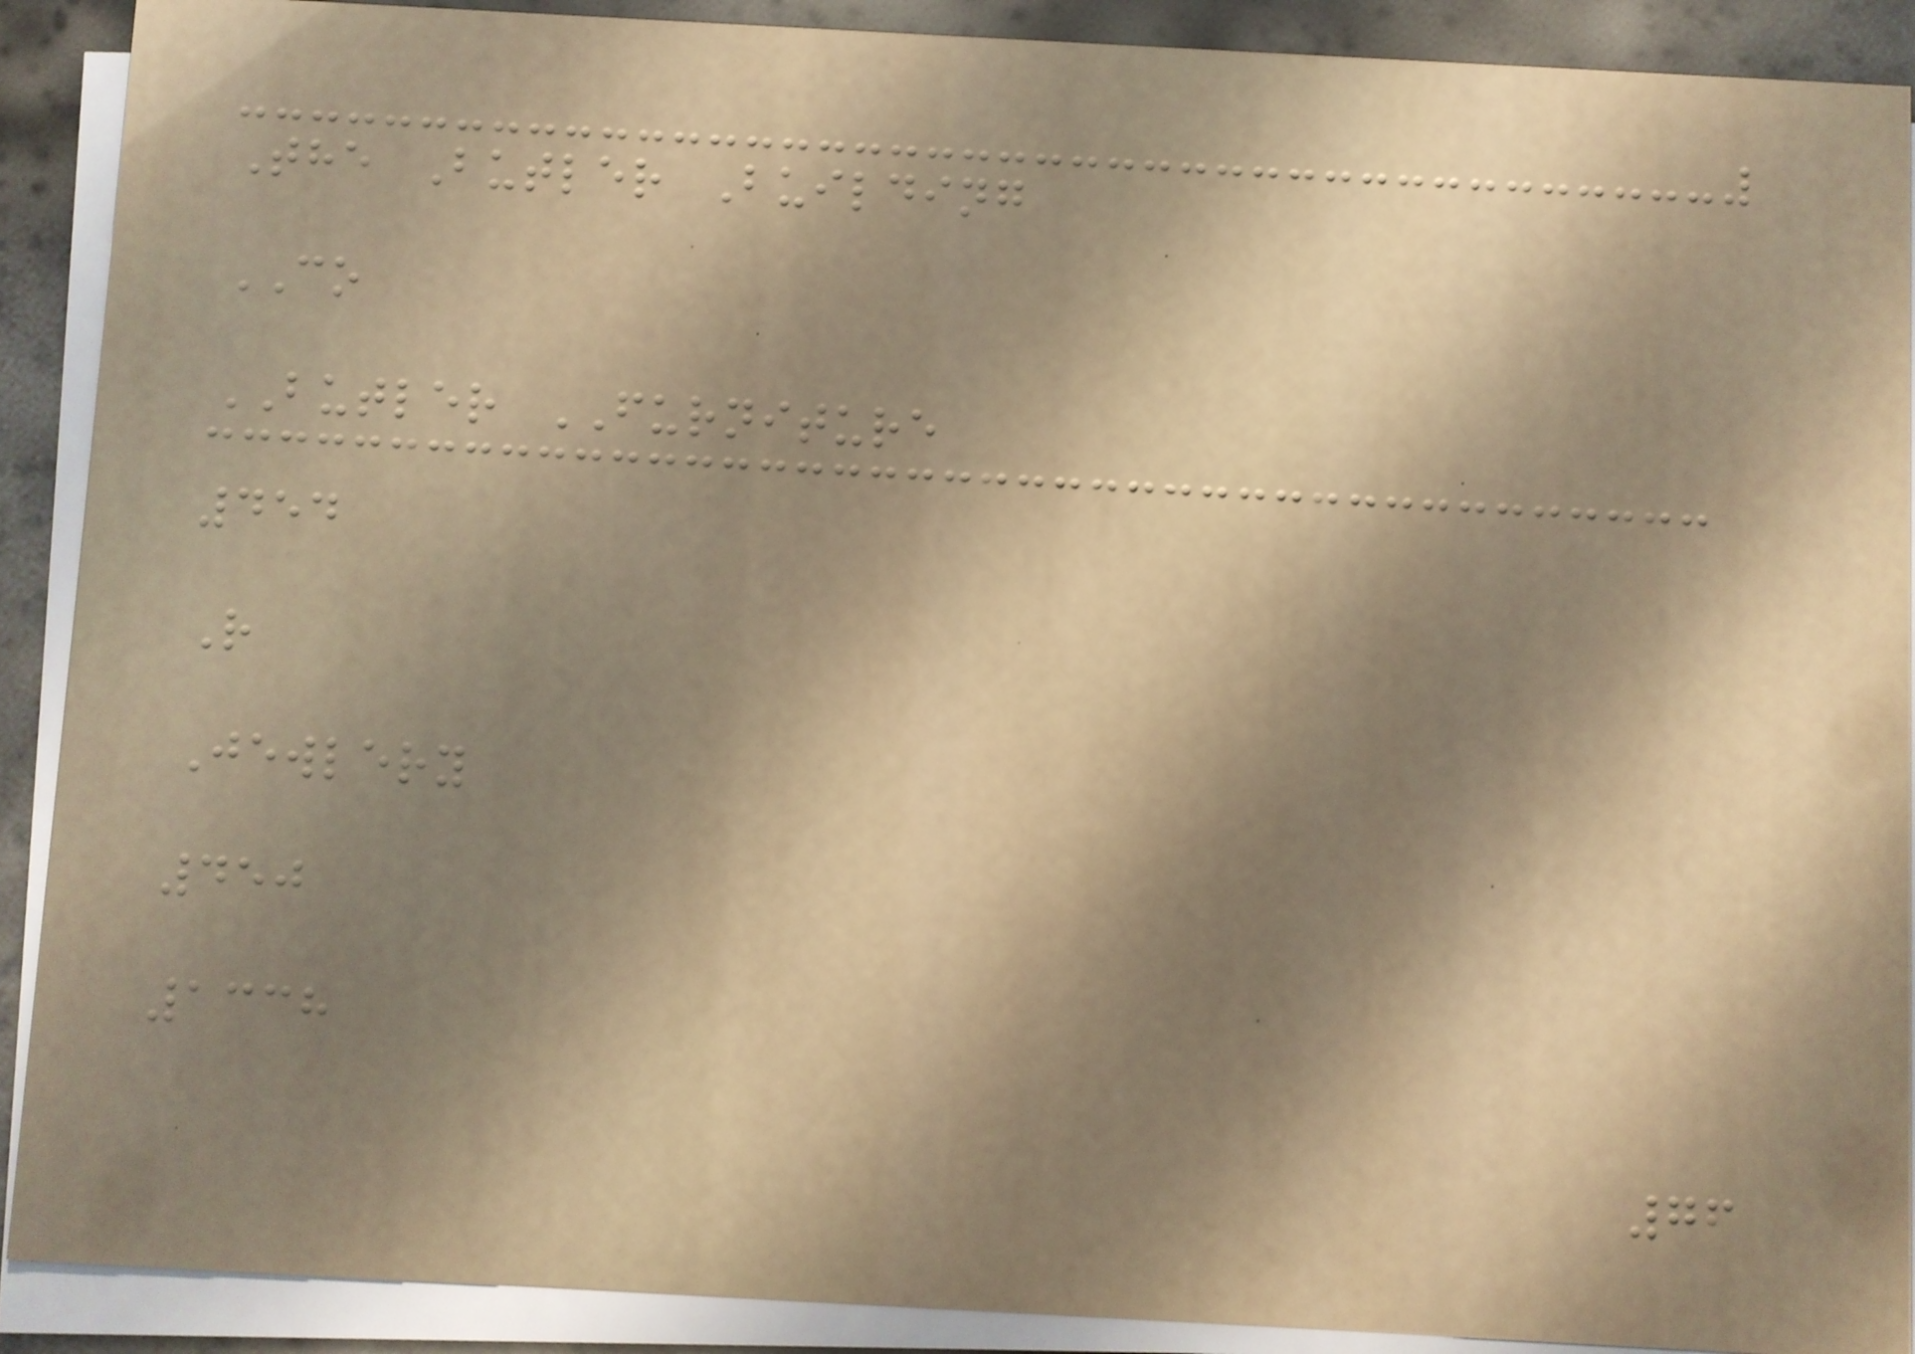The Butler Building
CO
BUTLER FURNITURE
454
R
Jewlery
450
1338
76
